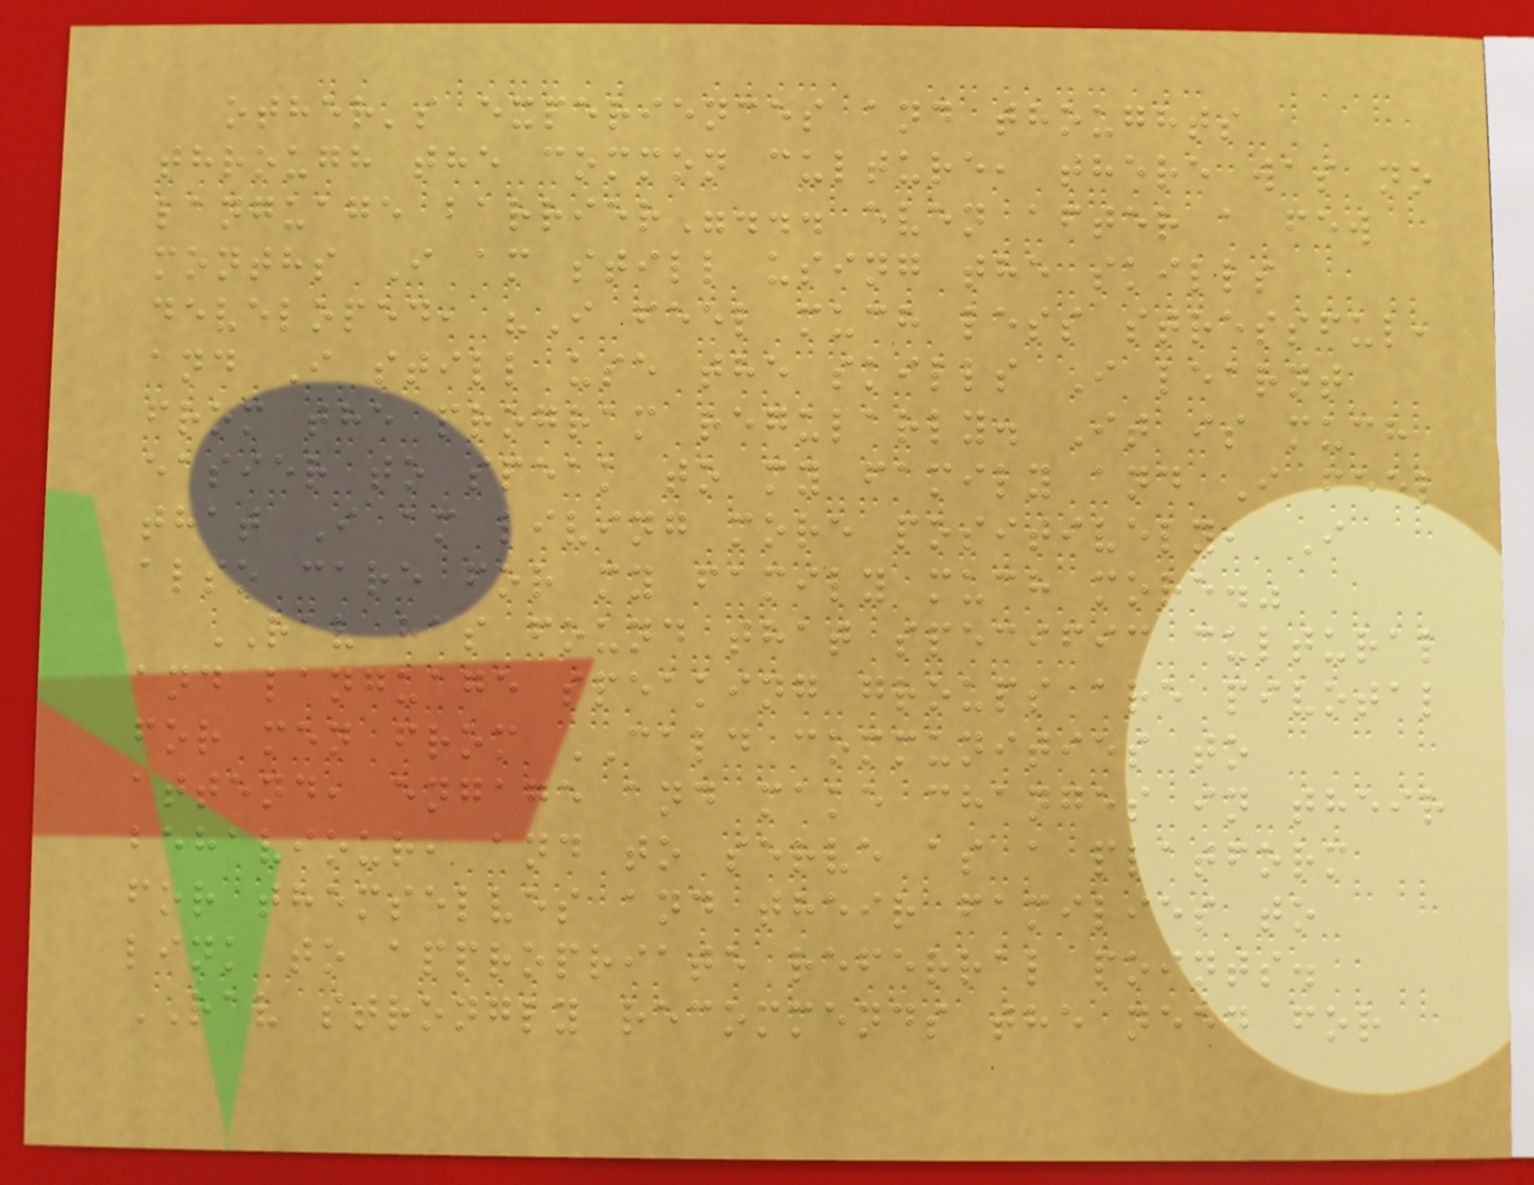other's experiences and thoughts
through the common culture, there was no
language barrier"... even after a few
months I am still using the skills
developed, "I feel much less stressful,
and I still use the skills I learnt
from the program regularly. It is much
easier to speak to my family and I feel
that I am living more positively, I
also care for my family much more."
RAV has found that specific cultural
and language speaking groups are pivotal
for men from CALD communities to
attend, engage and make changes in their
behaviour, and to serve as a platform
for themselves and their families to
link to appropriate referral points.
RAV strongly recommends the need for
